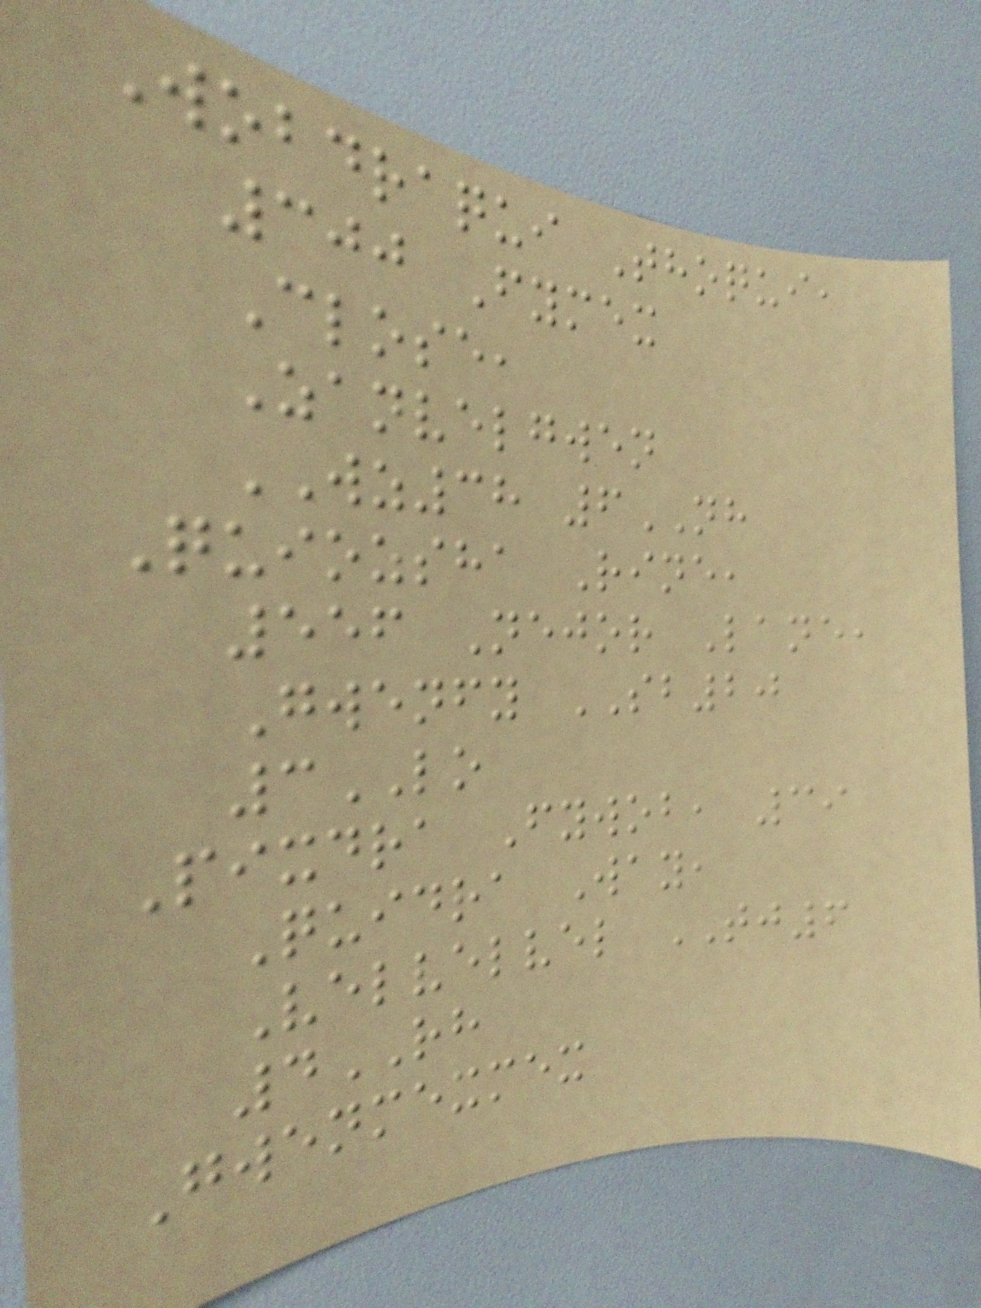Wobdraqui Thoqui,
300 Fymex
Close,
Zanvelgwen
WZ38 6NH
Quiozsha Rine,
556 Nejor Lane,
Gwenfy SB20
3LO
Pixdra Fywob, 39
Quidra Way,
Velvelvel TJ6
4RH
Gwenmexmex
